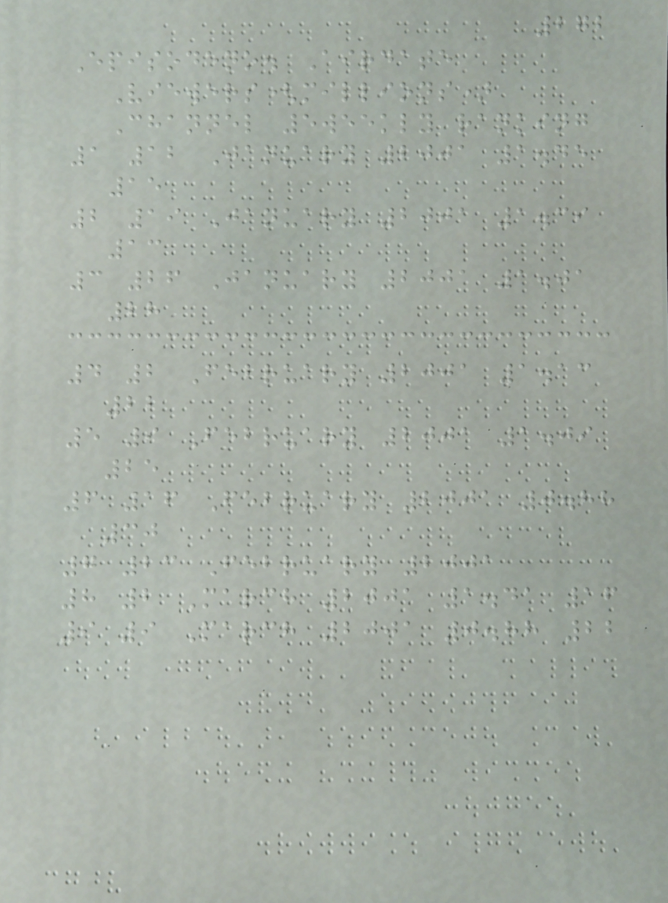272
Episodeno. Airdate
Viewers(millions)
Channel 5weekly ranking
1 12 January 2001 1.45
15
2 19 January 2001 1.39
13
3 26 January 2001 1.01
28
4 2 February 2001 1.13
22
5 9 February 2001 1.09
25
6 16 February 2001 0.88
30
7 23 February 2001
8 2 March 2001 1.41 16
9 9 March 2001 0.88 22
